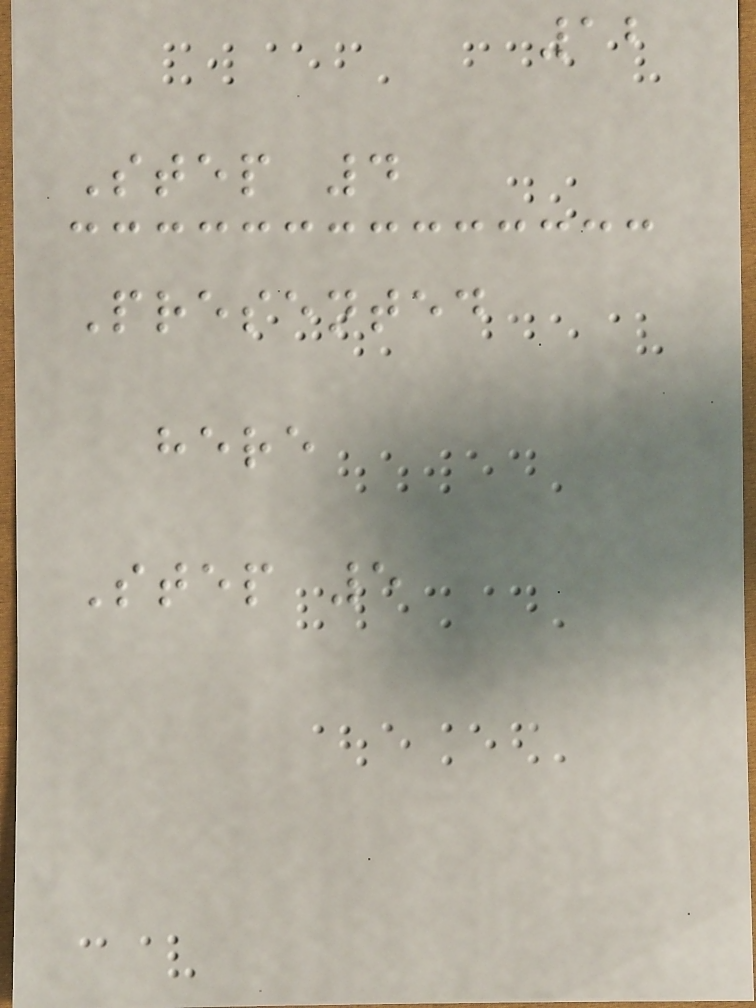12
Step 4
Presented
here
Step 5
